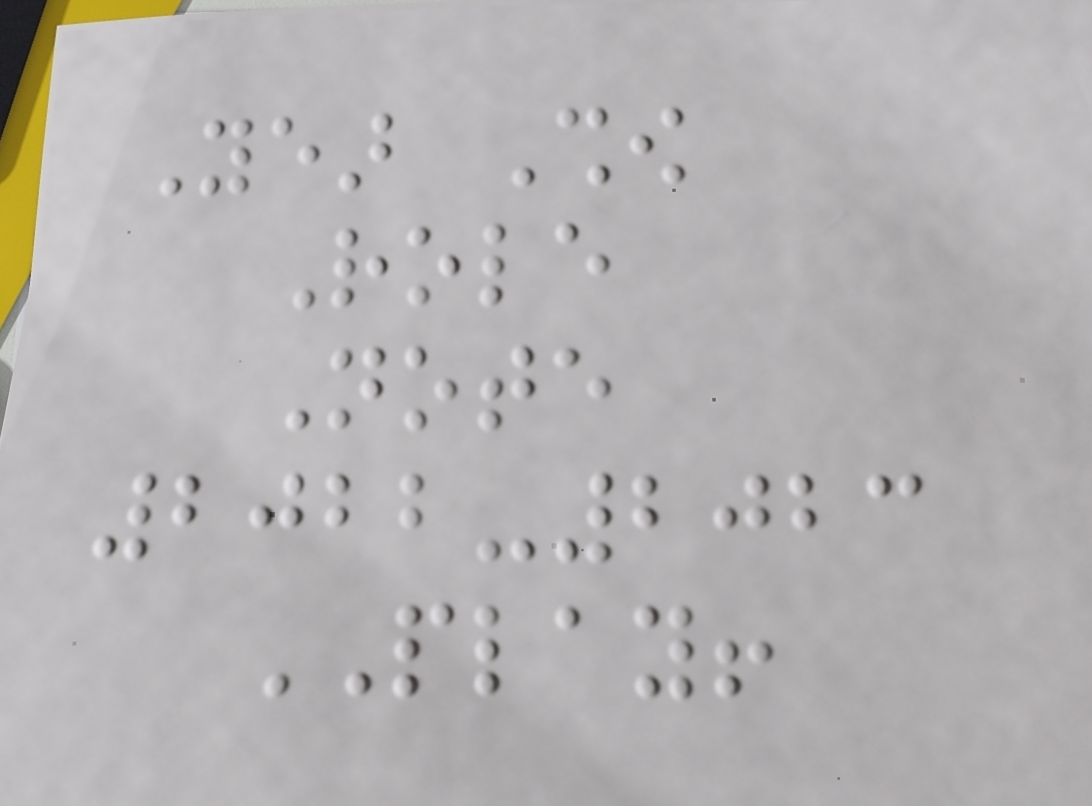Year Show
Role
Note
2022-2023
PLAY!
